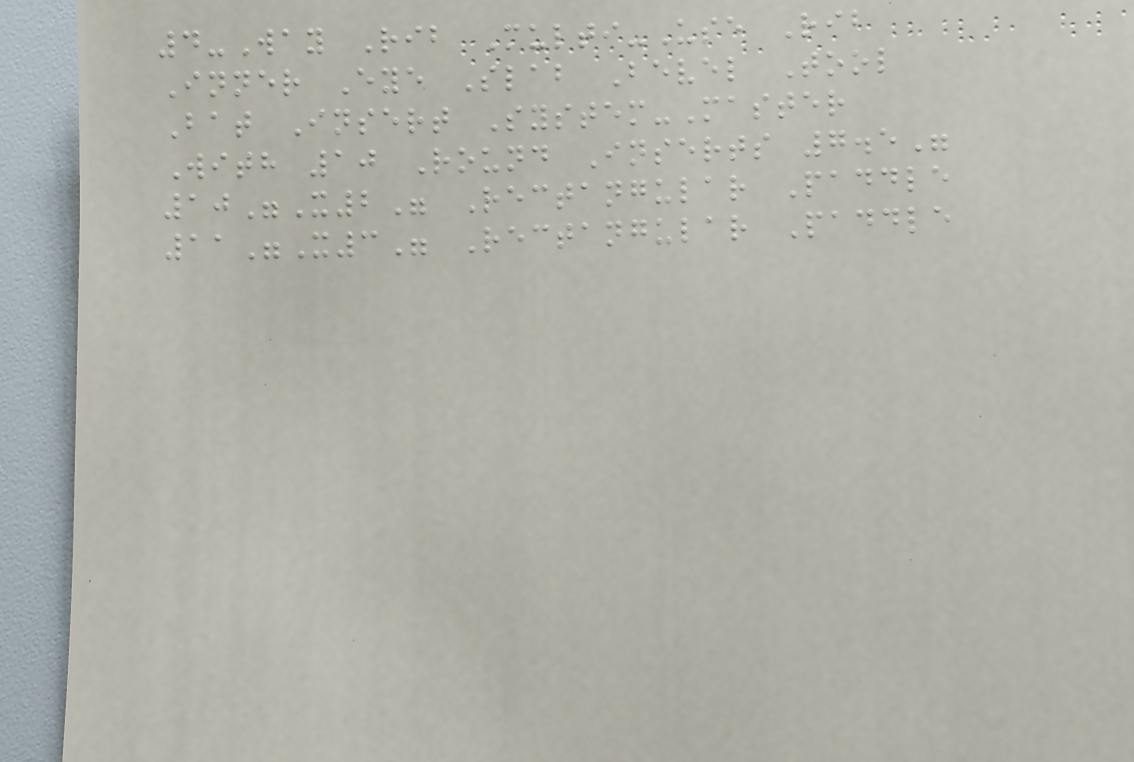4-Way Rib Multi-Use Rib
Inner Eye Slab Bevel Tool
Bat Insert System-Master
With 10 Round Inserts 7.5"
10"X2" Rectangular Paddle
11"X3" Rectangular Paddle
